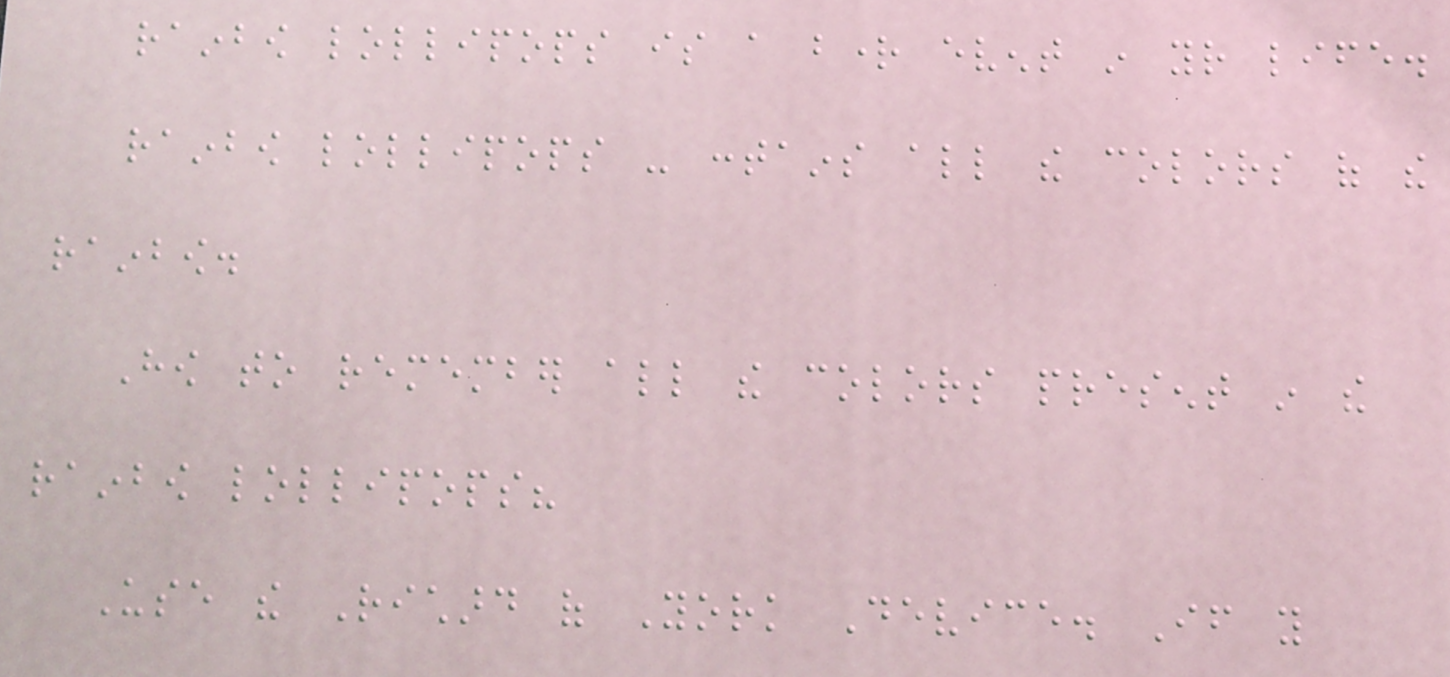rainbow lollipops is a bright event in your life.
rainbow lollipops - contains all the colors of the
rainbow.
How to remember all the colors present in the
rainbow lollipops?
Use the Richard of York Device. If you
